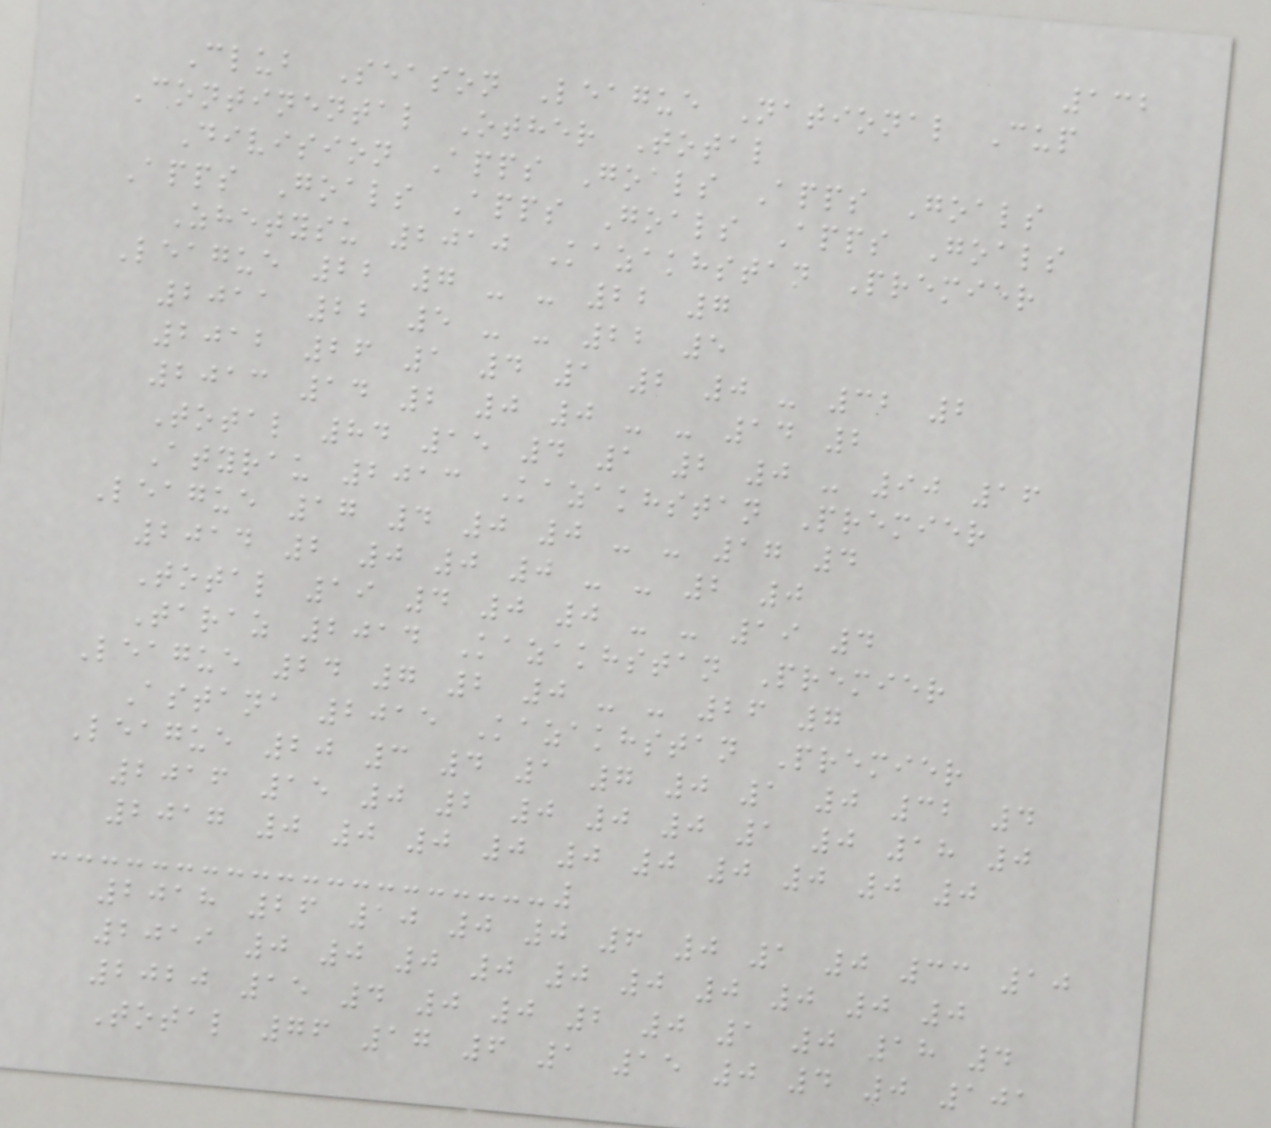132
Club Season League National Cup
Continental Other Total
Division Apps Goals Apps Goals
Apps Goals Apps Goals Apps Goals
Zhetysu 2010 Kazakhstan Premier
League 22 7 - - 22 7
2011 22 5 - - 22 5
2012 26 1 4 1 2 0 - 32 2
2013 14 2 0 0 - - 14 2
Total 84 15 4 1 2 0 - 90 16
Atyrau 2013 Kazakhstan Premier
League 17 4 0 0 - - 17 4
2014 2 0 0 0 - - 2 0
Total 19 4 0 0 - - 19 4
Taraz 2014 Kazakhstan Premier
League 24 7 2 0 - - 26 7
Astana 2015 Kazakhstan Premier
League 20 3 4 1 7 0 1 0 32 4
2016 15 0 2 0 0 0 1 0 18 0
2017 0 0 0 0 0 0 0 0 0 0
2018 26 10 0 0 6 0 1 0 33 10
2019 0 0 0 0 0 0 0 0 0 0
2020 15 4 0 0 2 0 1 0 18 4
Total 76 17 6 1 15 0 4 0 101
